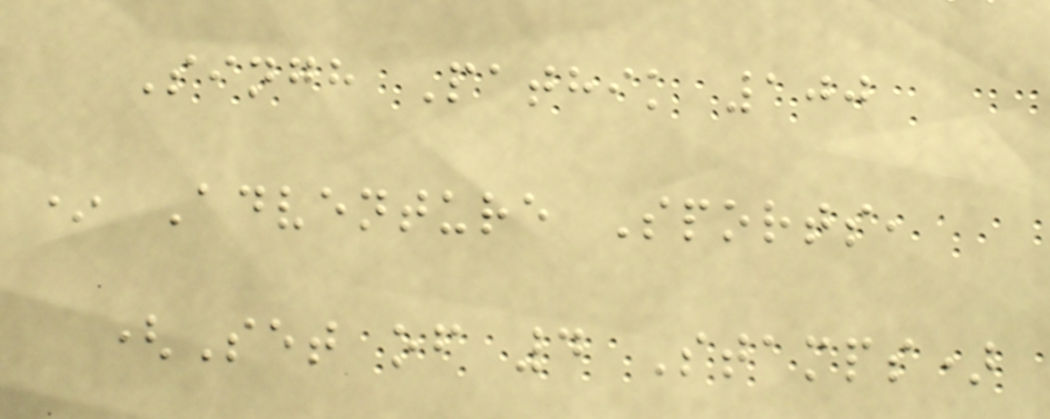Singh Pathik 100
* Adventure Sports,
(Set of 4 Stamps)
